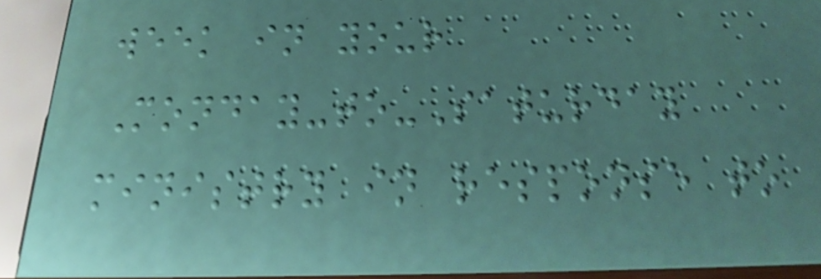week in your
Monday-to-Saturday
ministry in response to
